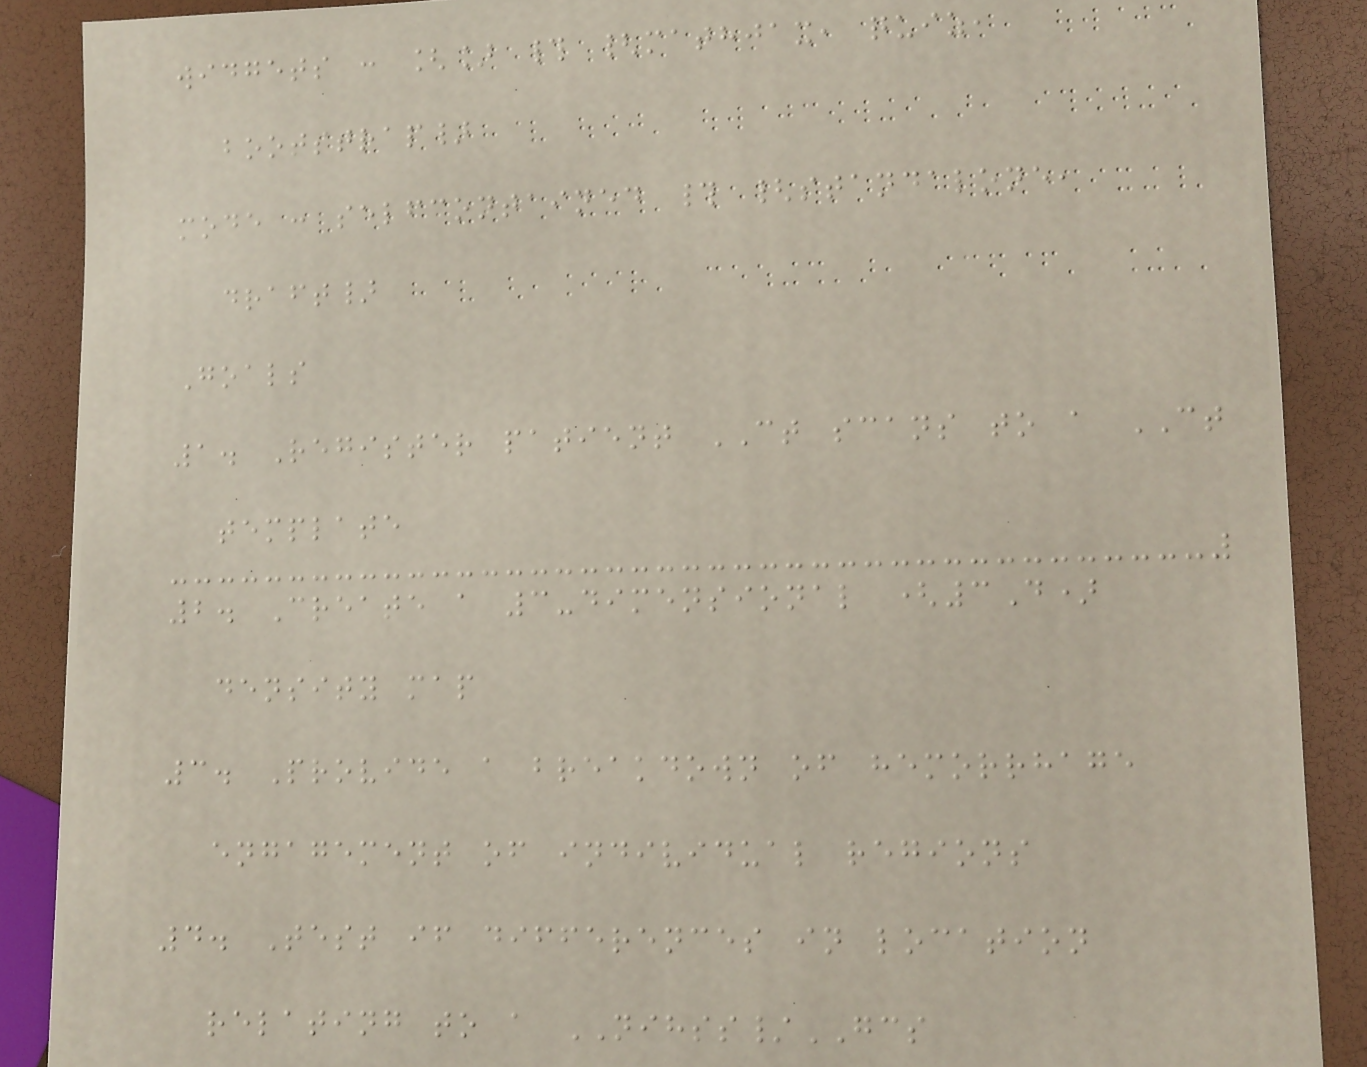widgets : [] # {mathjax, quiz,
bootstrap}
mode : selfcontained # {standalone,
draft}
Goals
1. Register patient CT scans to a CT
template
2. Create a 3-dimensional (3D)
density map
3. Provide a breakdown of hemorrhage
engagement of individual regions
4. Test if differences in location
relating to a NIHSS/GCS
